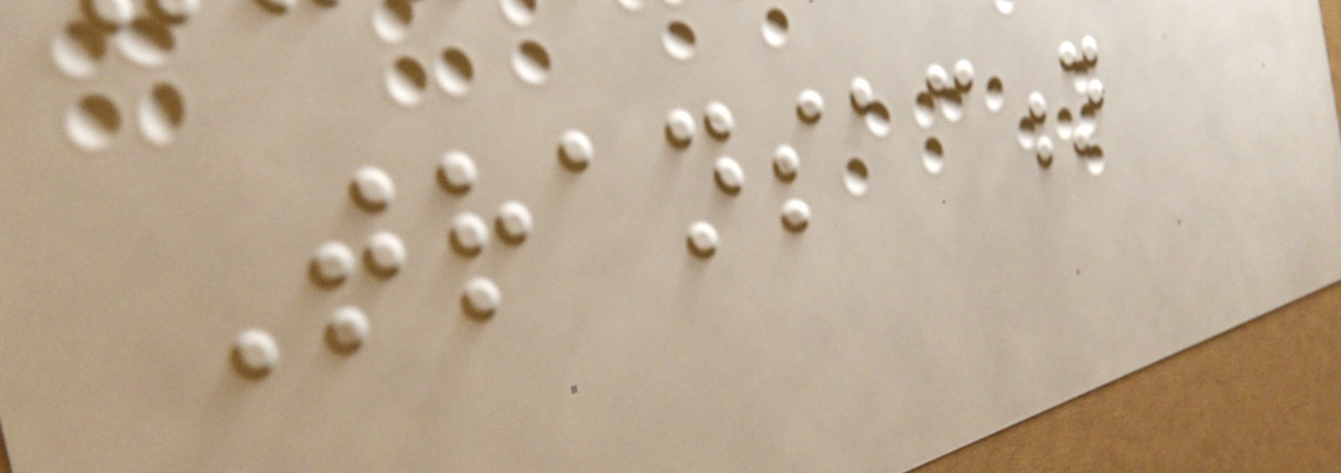Transaction
